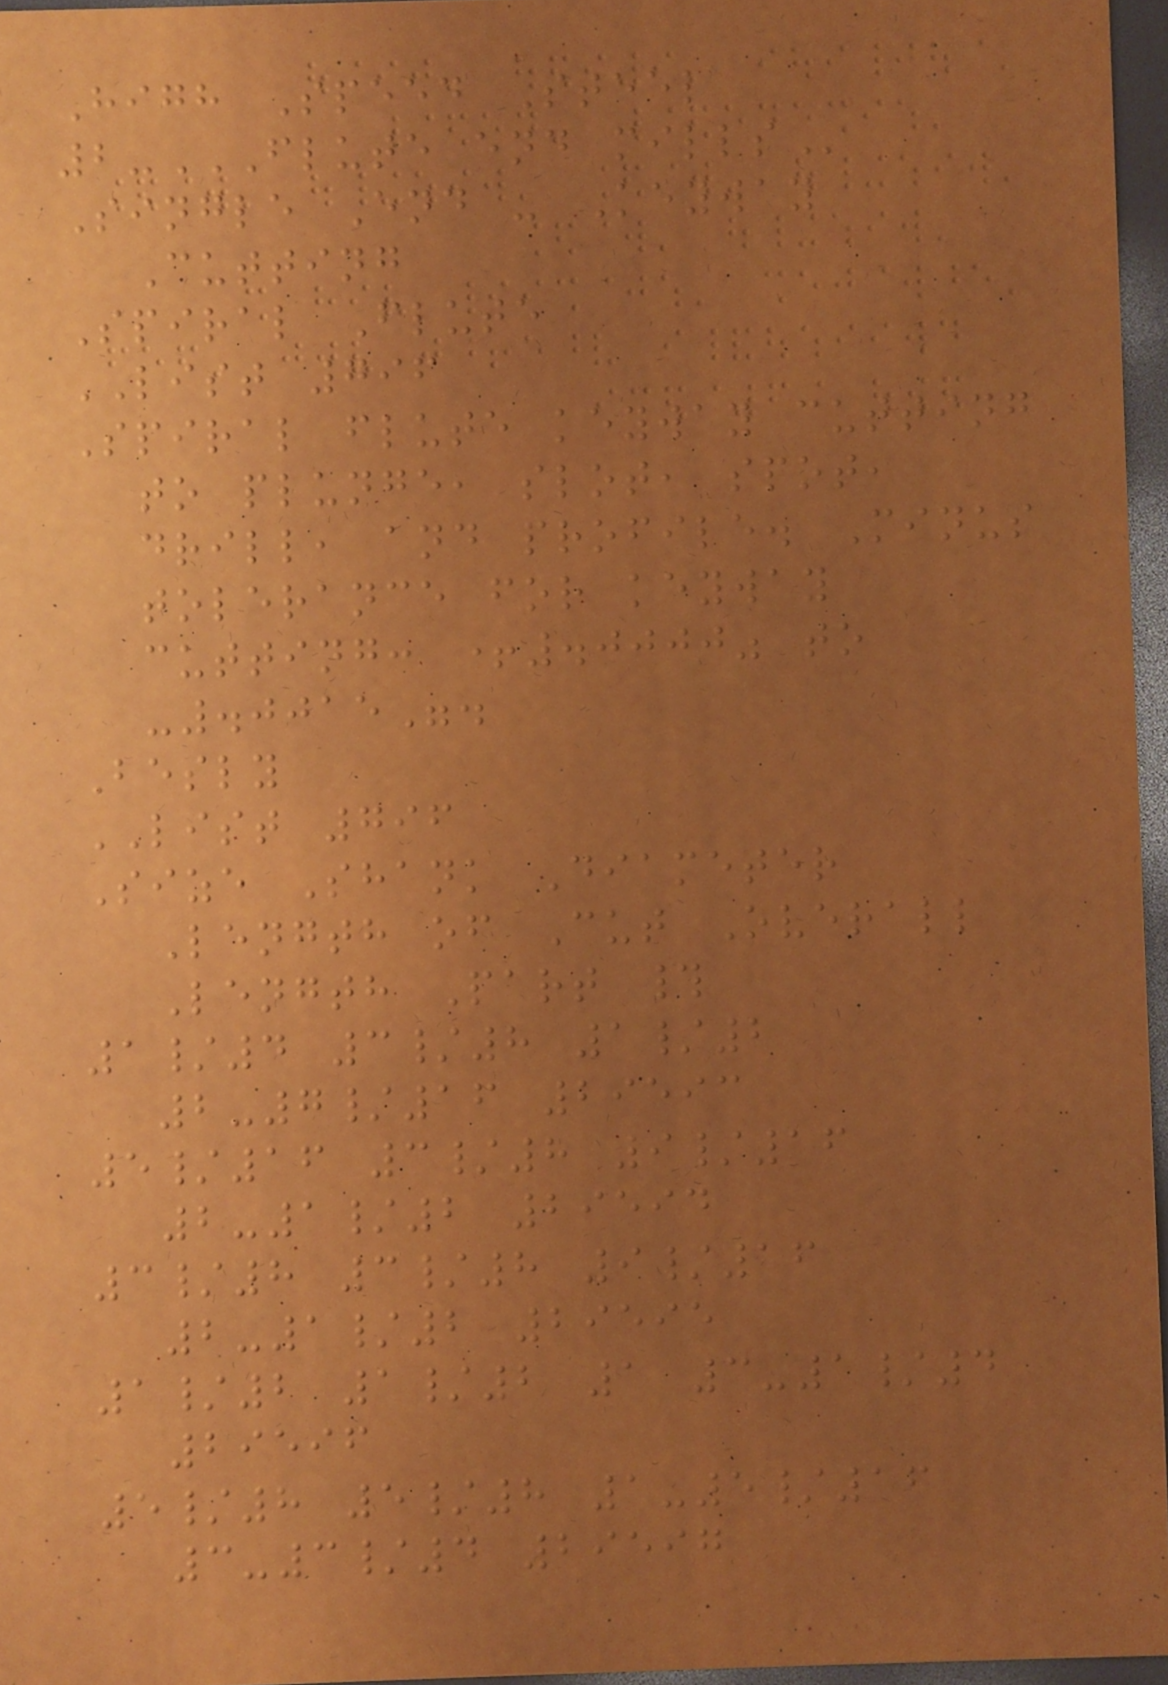High Speed Steel
2-FLUTE END MILLS
Single End - Keyway
Cutting
Spiral Flute
LIST 796
Spiral flute keyway cutting
to plunge, slot, spot,
drill, and profile. Minus
tolerance for keyway
cutting: +.0000" to
-.0015".
Besly
LIST 796
Size Shank Diameter
Length of Cut Overall
Length Part #
1/4 3/8 1/2
2-7/16 29593
5/16 3/8 9/16
2-1/2 29594
3/8 3/8 9/16
2-1/2 29595
1/2 1/2 1 3-1/4
29596
5/8 5/8 1-5/16
3-3/4 29597
